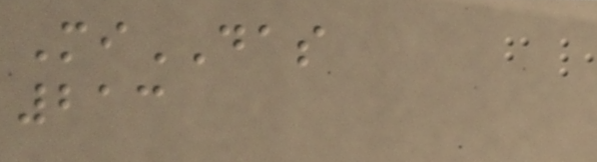MiDAS
213
